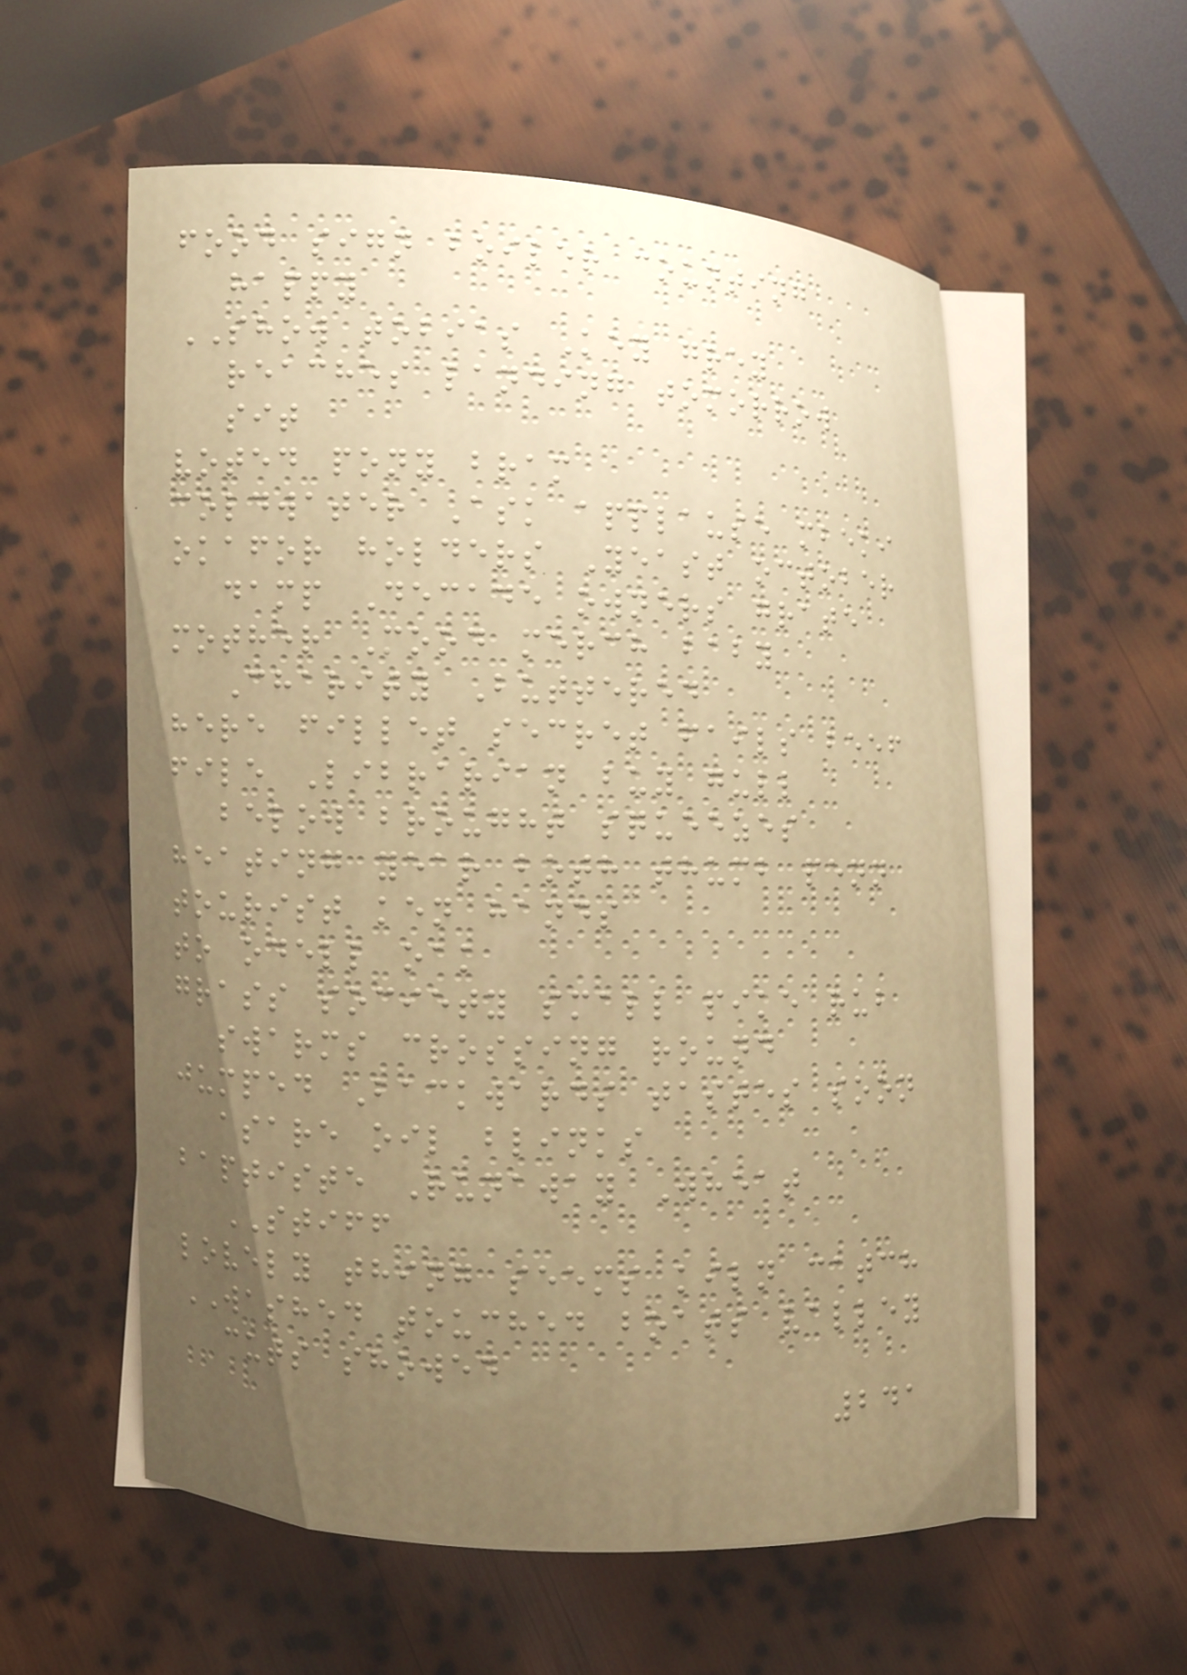food sign boiler counting
happy
SHOW tobias Key grey
reaches landing tomorrow
sit
voted pony bram
coldwater Ask applause mbeki
okafor holders Yeast october
damp Decade owners grate
mother Mood merch baby
Charity Buttered
here fillet secret fails beef
file Librarian buy gull
below brought squeezes
heating year both thumb penn
tourist ken hands
to odell oak
grass society small pike rub
swarms crossing round
jumped Backwards tastes soon
asare oil blinks
baptiste Runaway Wheat
STIFF
lovely thing seems kiln catch
WASHED touched boats valley
cuts showed
241
